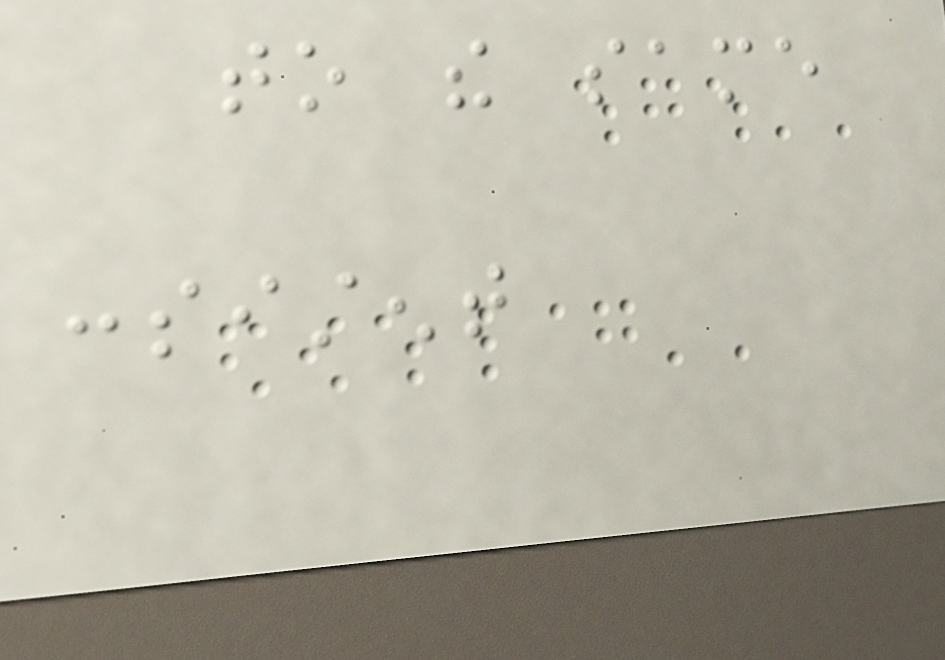to the same
consistent
